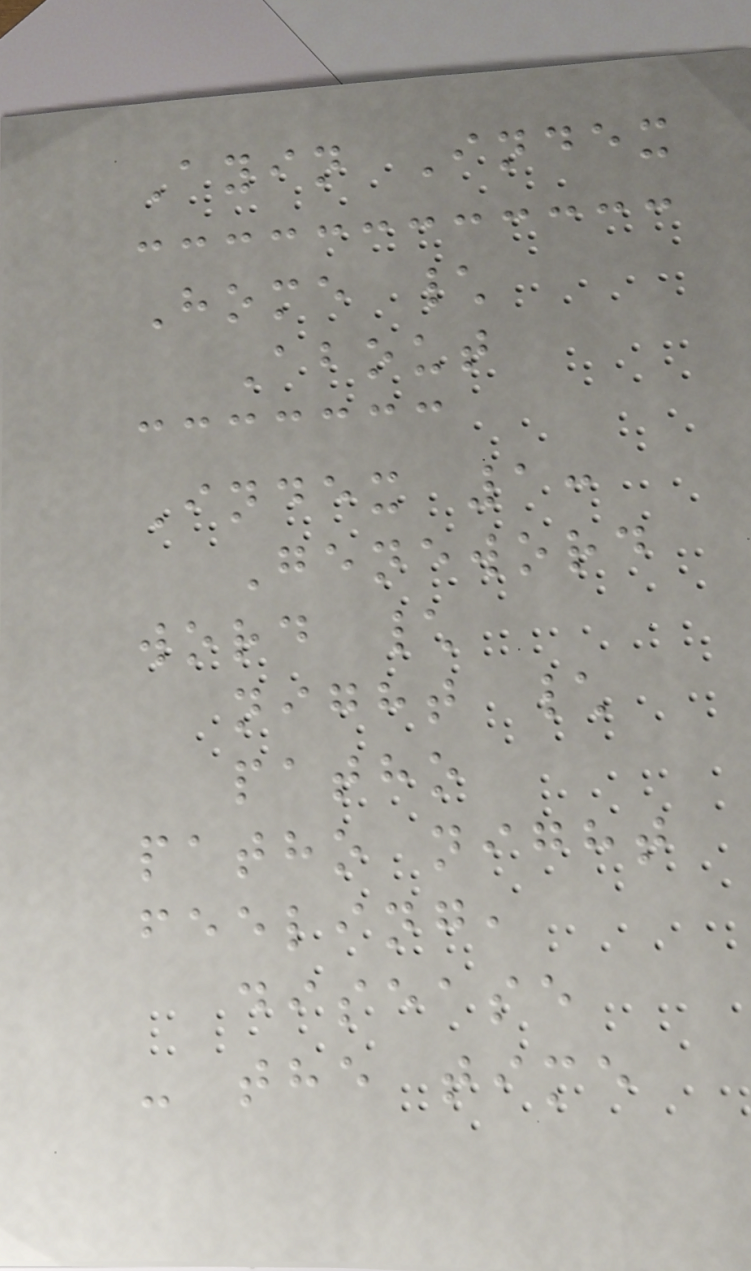Ayin Index
Home \
About
Index 1:
Geneword
word \
night \
patho
patho night
feeling,
disease
- the time
